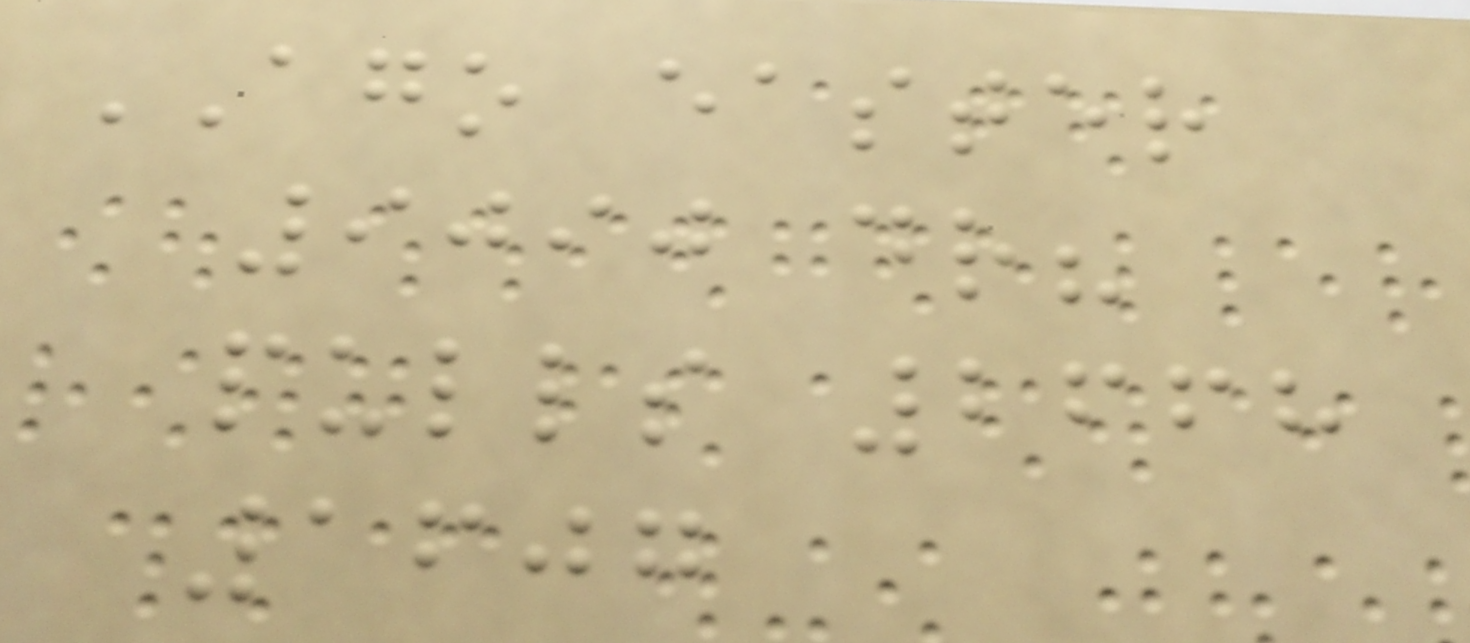AGO easter
9090 dr?
pulls 2668
1607
